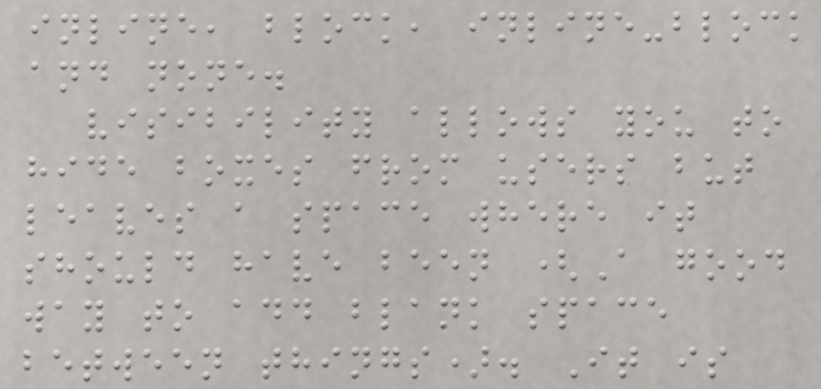inline, block, inline-block
and none.
visibility allows you to
hide boxes from users but
leaves a space where it
should have been (A good
way to add blank space
between things). It is
